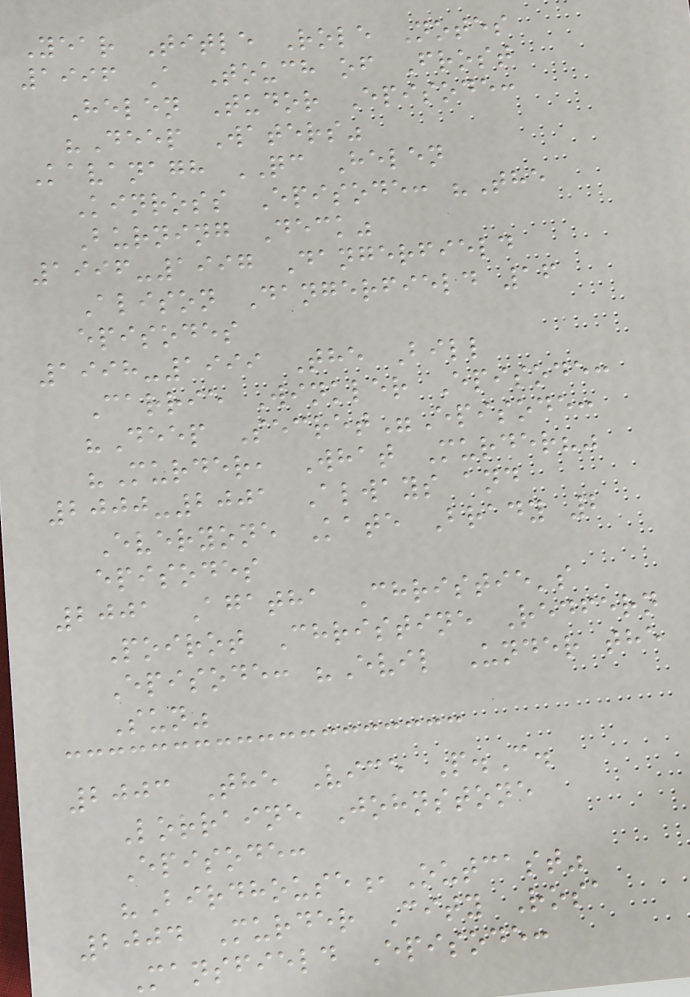Year Title Role Notes
1996 A Touch of Frost
Helen Tudor Episode:
"Deep Waters"
Kavanagh QC Helen
Kinross Episode: "The
Burning Deck"
1996-1997 Dangerfield
Alison Dangerfield 16
episodes
1998-1999 The Bill
Carrie Winkler Episode:
"Deep Secret"Episode:
"Murder, What Murder?"
2000-2001 Always and
Everyone Kate Brady 2
episodes
2001 Agatha Christie's
Poirot Christine Redfern
Episode: "Evil Under the
Sun"
2003 The Vice P.C.
Lorraine Johnstone
Episode:
"Birdhouse,Outcast"
2004 Murder City Rosa
Mansfield Episode:
